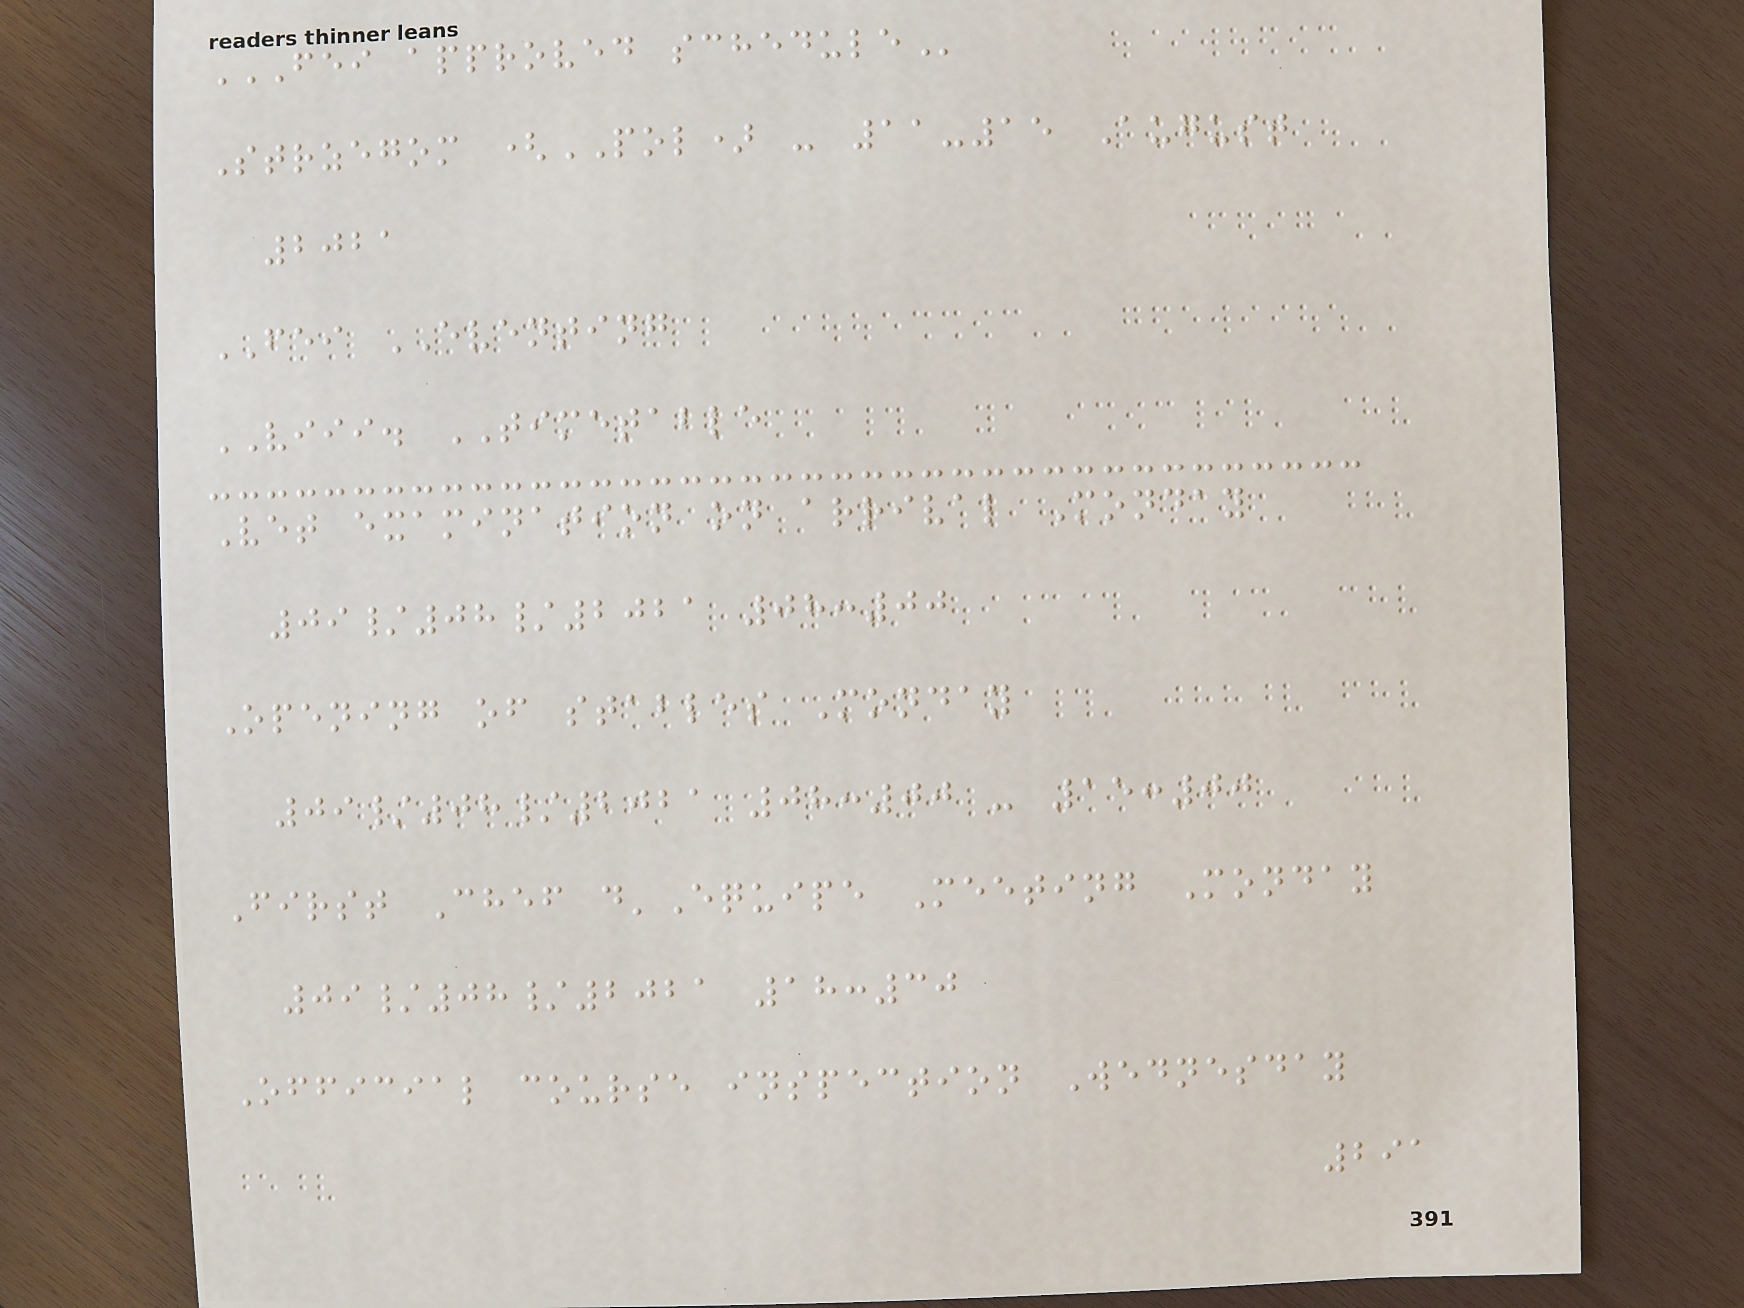FEI APPROVED SCHEDULE
Strzegom (POL) - 11-15 August
2021
FEI EVENTING
VIII. TIMETABLE
Vet examination on arrival Monday
09/08/2021 08:00
Opening of stables Monday
09/08/2021 08:00 - 15:00
First Chef d'Equipe Meeting Monday
09/08/2021 18:30
Official course inspection Wednesday
291
